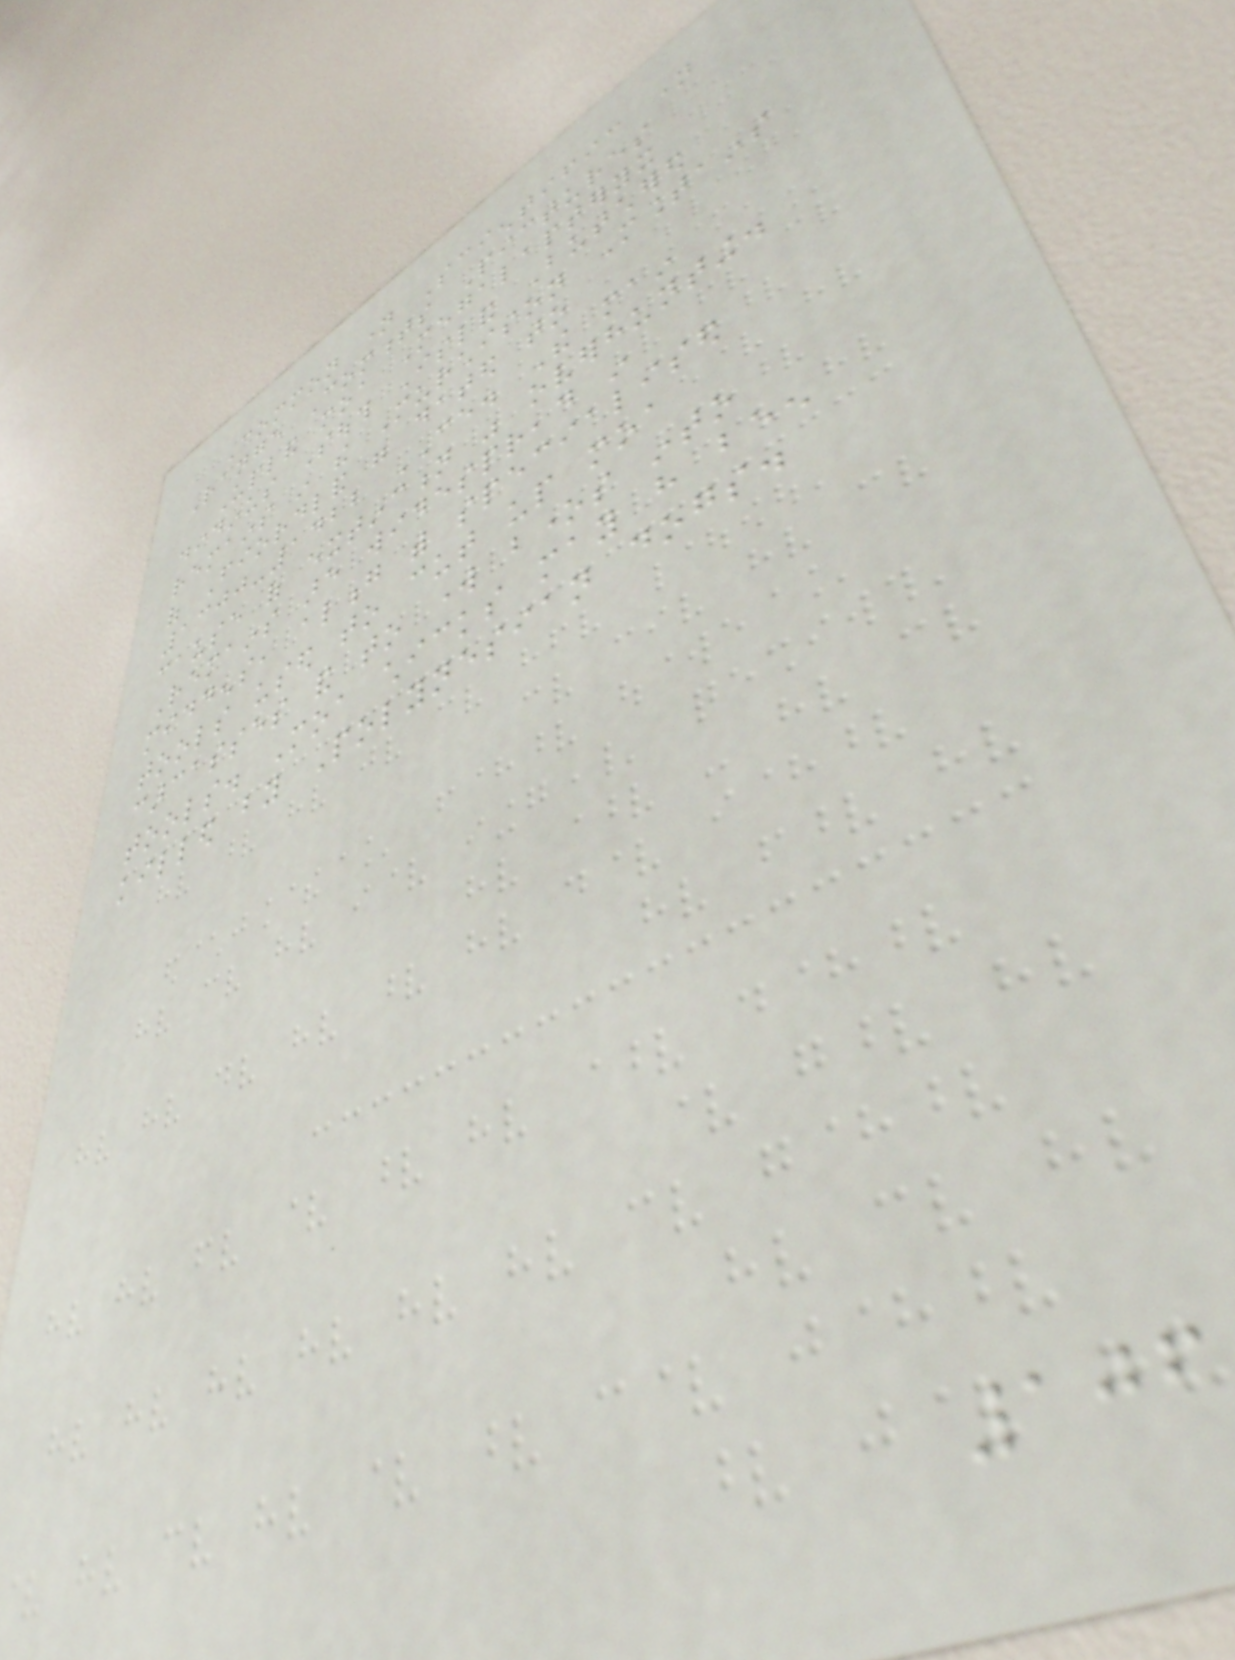Common name Scientific name
Range Comments Pictures
Upland moa Megalapteryx
didinus South Island Butchered
remains in the Murchison Mountains
of Fiordland were dated to
1300-1422 CE. The main
cause of extinction was overhunting.
Remains are widespread in
middens, along with specialised
tools used to cut up moa
carcasses and to work bones into
tools. Moa chicks may have been
killed by Polynesian dogs.
106
